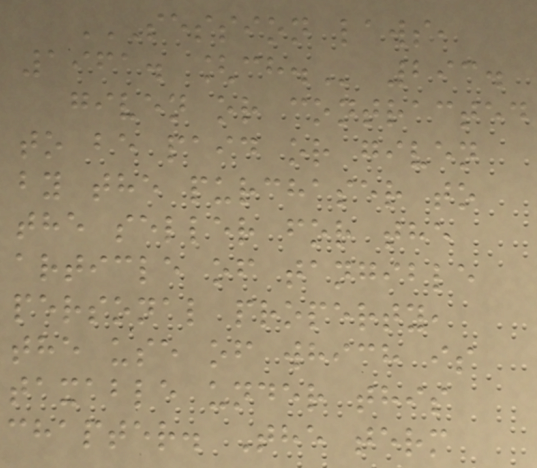SESSION LAWS,
1961. [CH. 293.
given or contracted
to be paid or given
by the purchaser to
the seller for the
article of tangible
personal property,
the use of which is
taxable under this
chapter. The term
